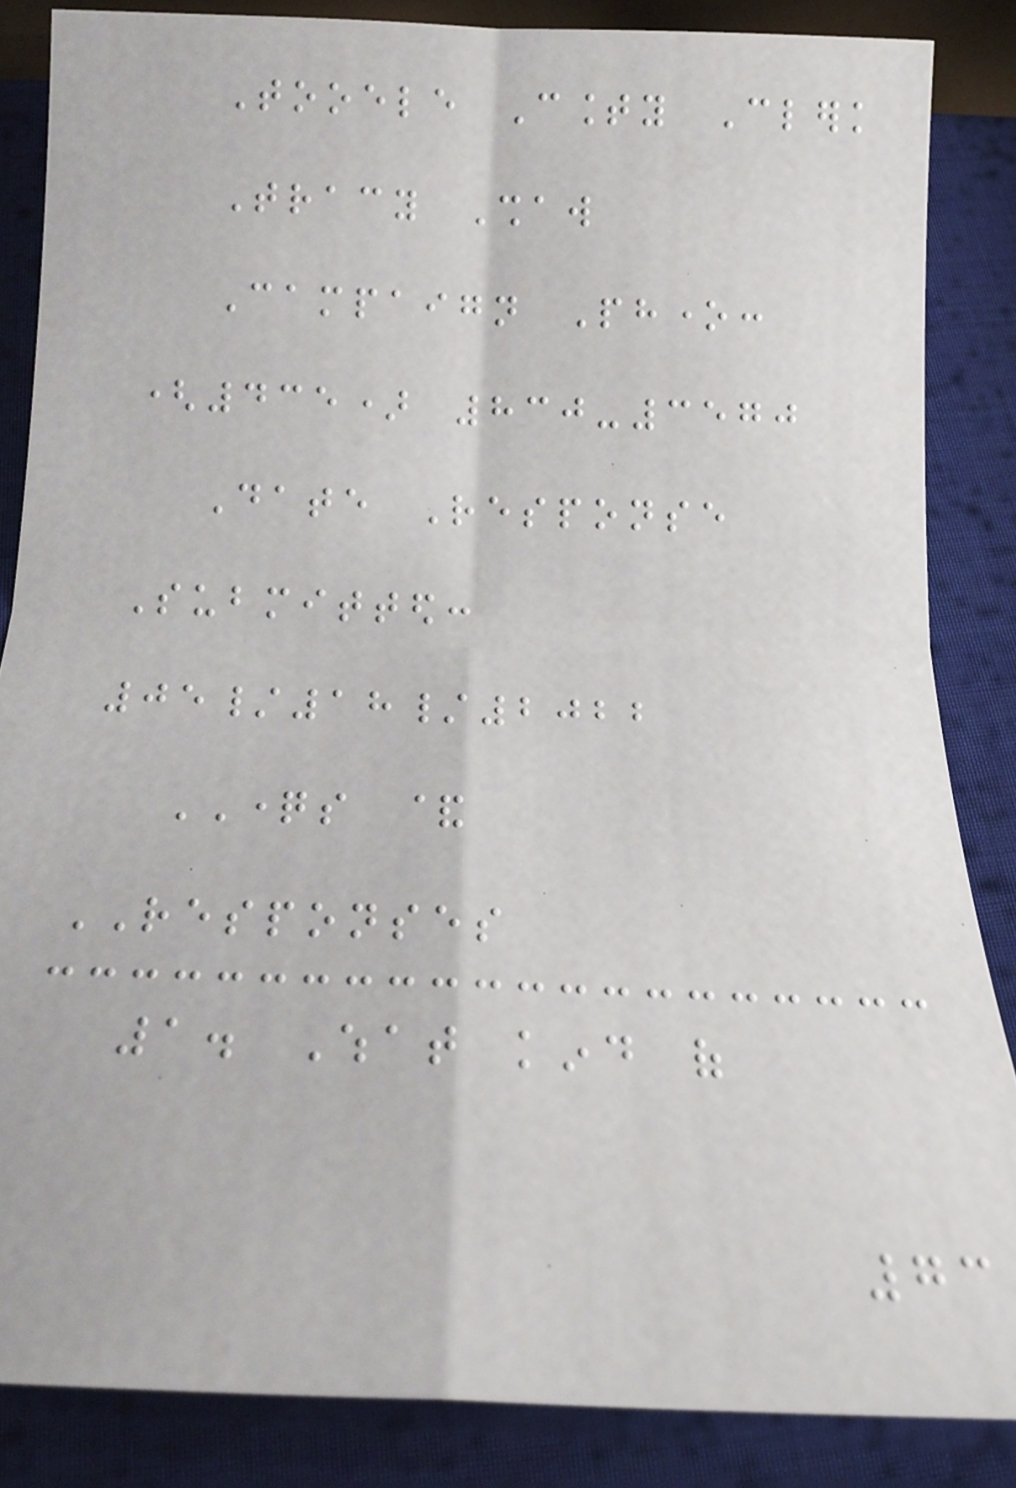Tooele County Clerk
Tracy Shaw
Campaign Phone:
(435) 830-3570
Date Response
Submitted:
05/18/2022
QUESTIONS &
RESPONSES
1. What kind of
73
